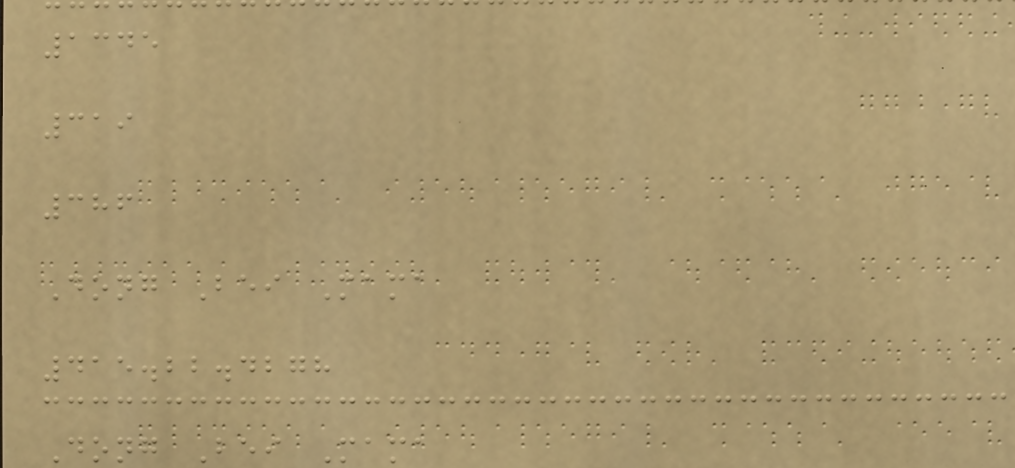1345
319
386
Dong Bei Mama
415.22.4278
Dong Bei Mama
